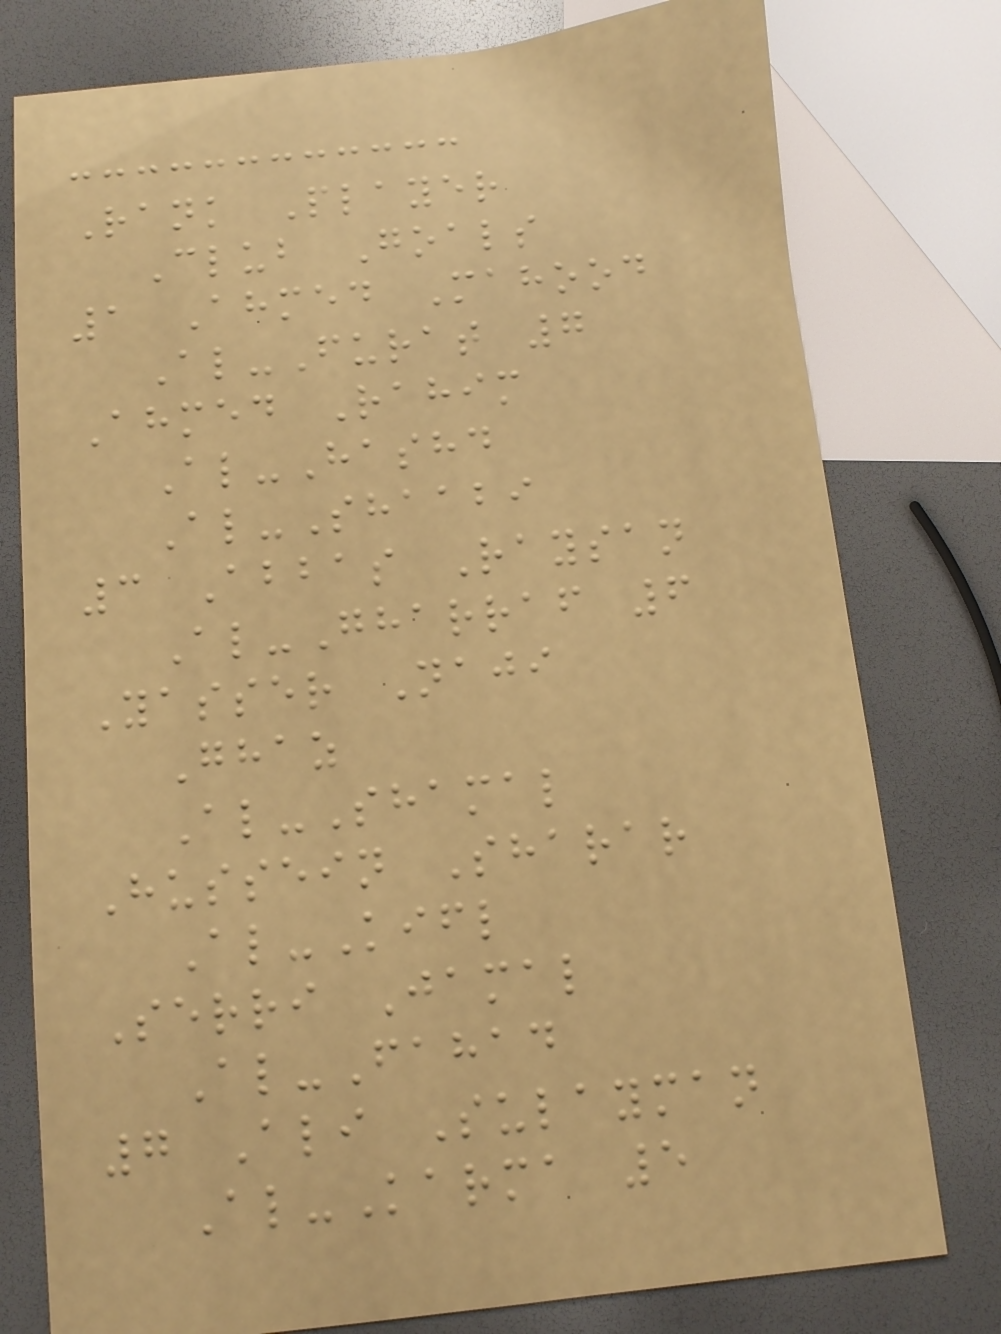Rank Player
Club Goals
1 Ahmed Mahood
Al-Furat 7
Ahmed Rahim
Al-Hashd
Al-Shaabi
3 Abbas Raysan
Al-Gharraf 6
Yasser Naji
Ghaz
Al-Shamal
Hussein Sharar
Al-Kifl
Serri Jamal
Al-Fahad
7 Ali Sulayman
Al-Karma 5
